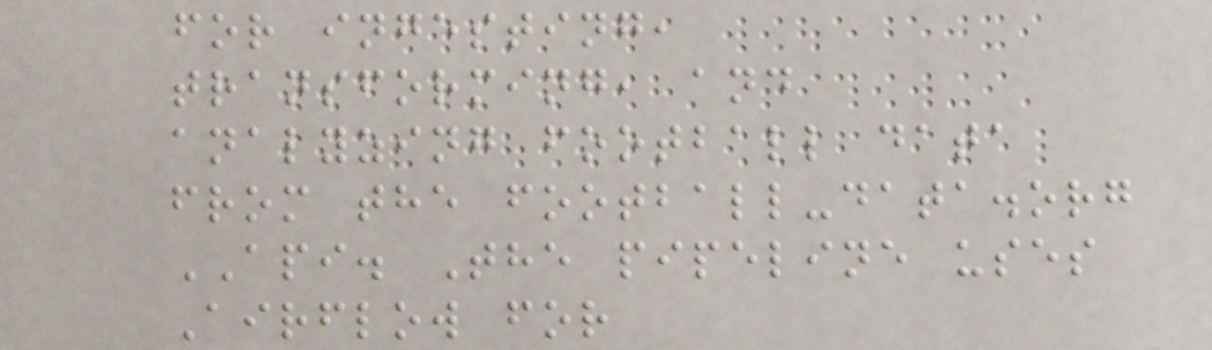for ingesting,
transforming, and
analyzing football data
from the football-data.org
API. The pipeline uses
Airflow for
